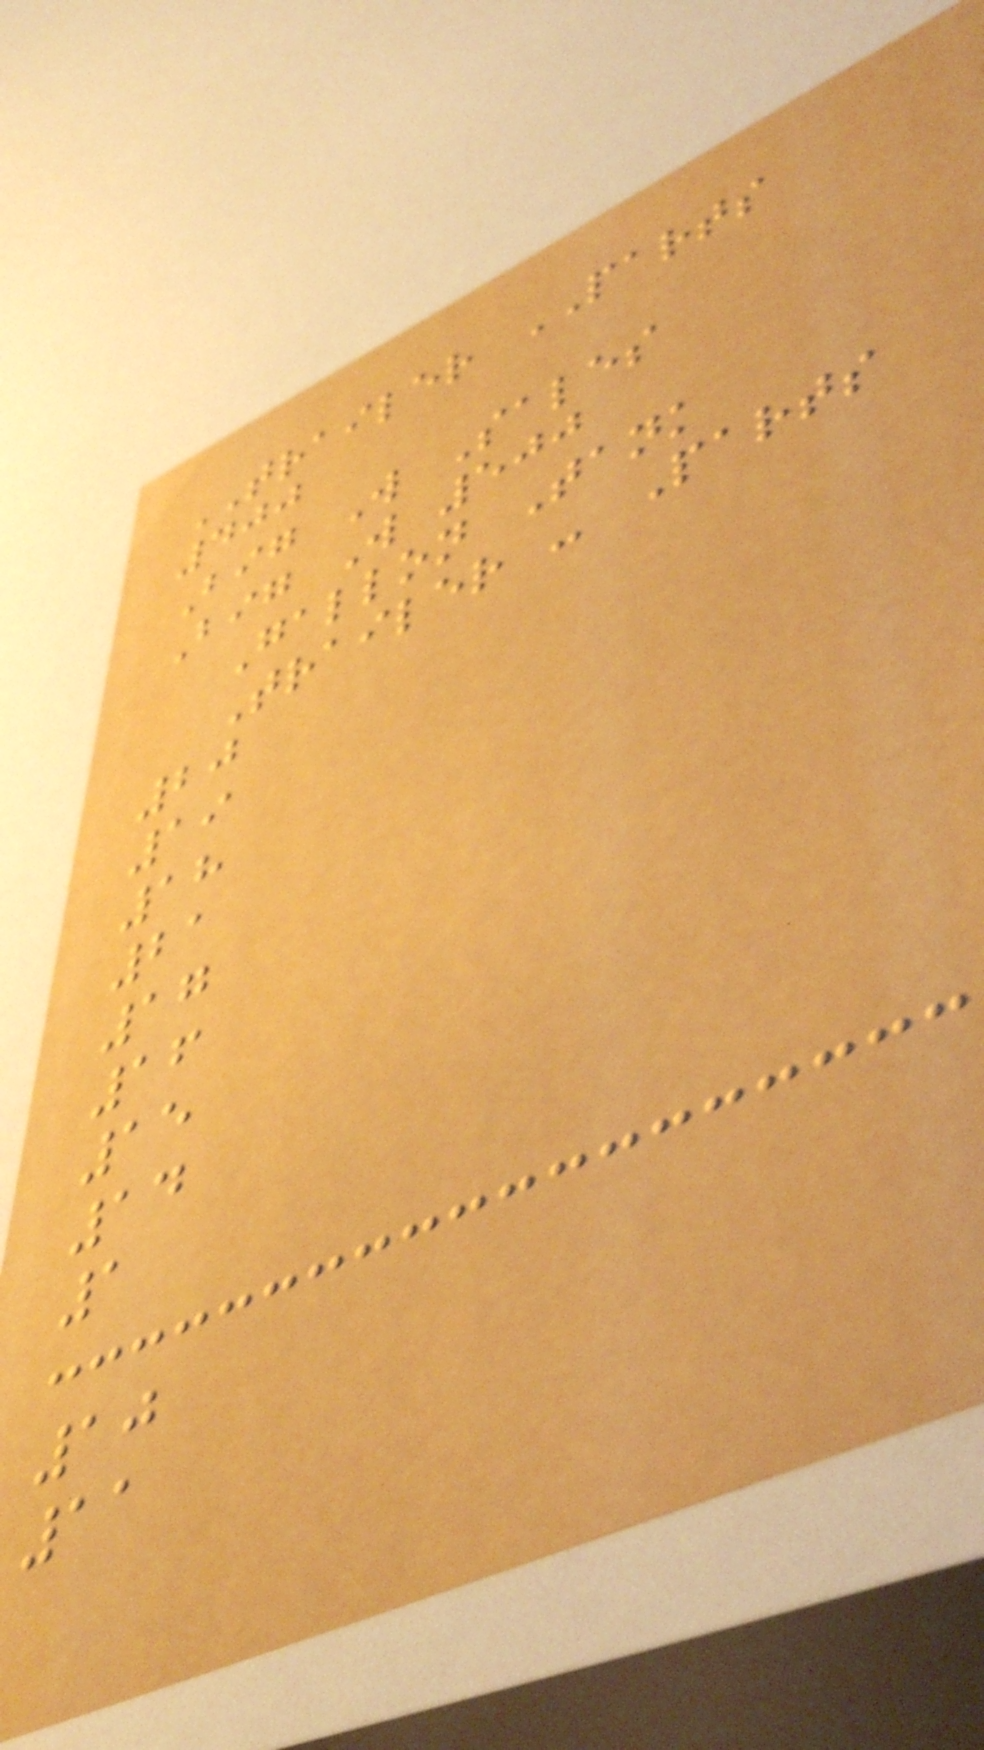TRAILER PARTS
400
Big W Sales
Big W 500
Gallon Tank
Trailer - Parts
20
19
18
21
17
16
15
14
1
10
11
